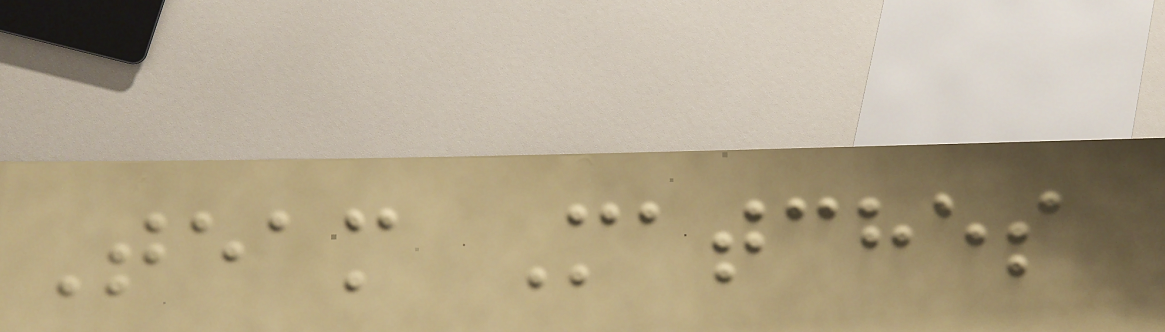Team Matches
